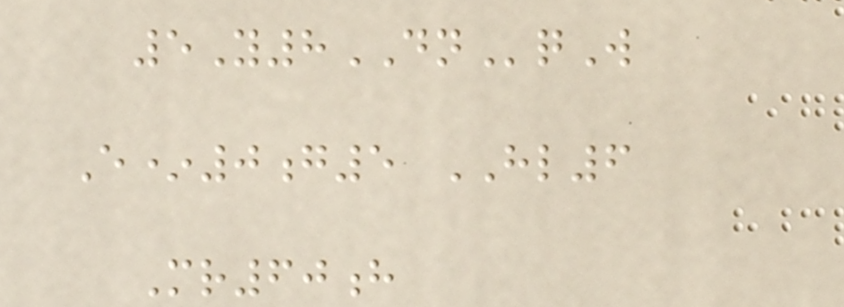5Y8DNqW
E*0g5 HL6
Mr60h
